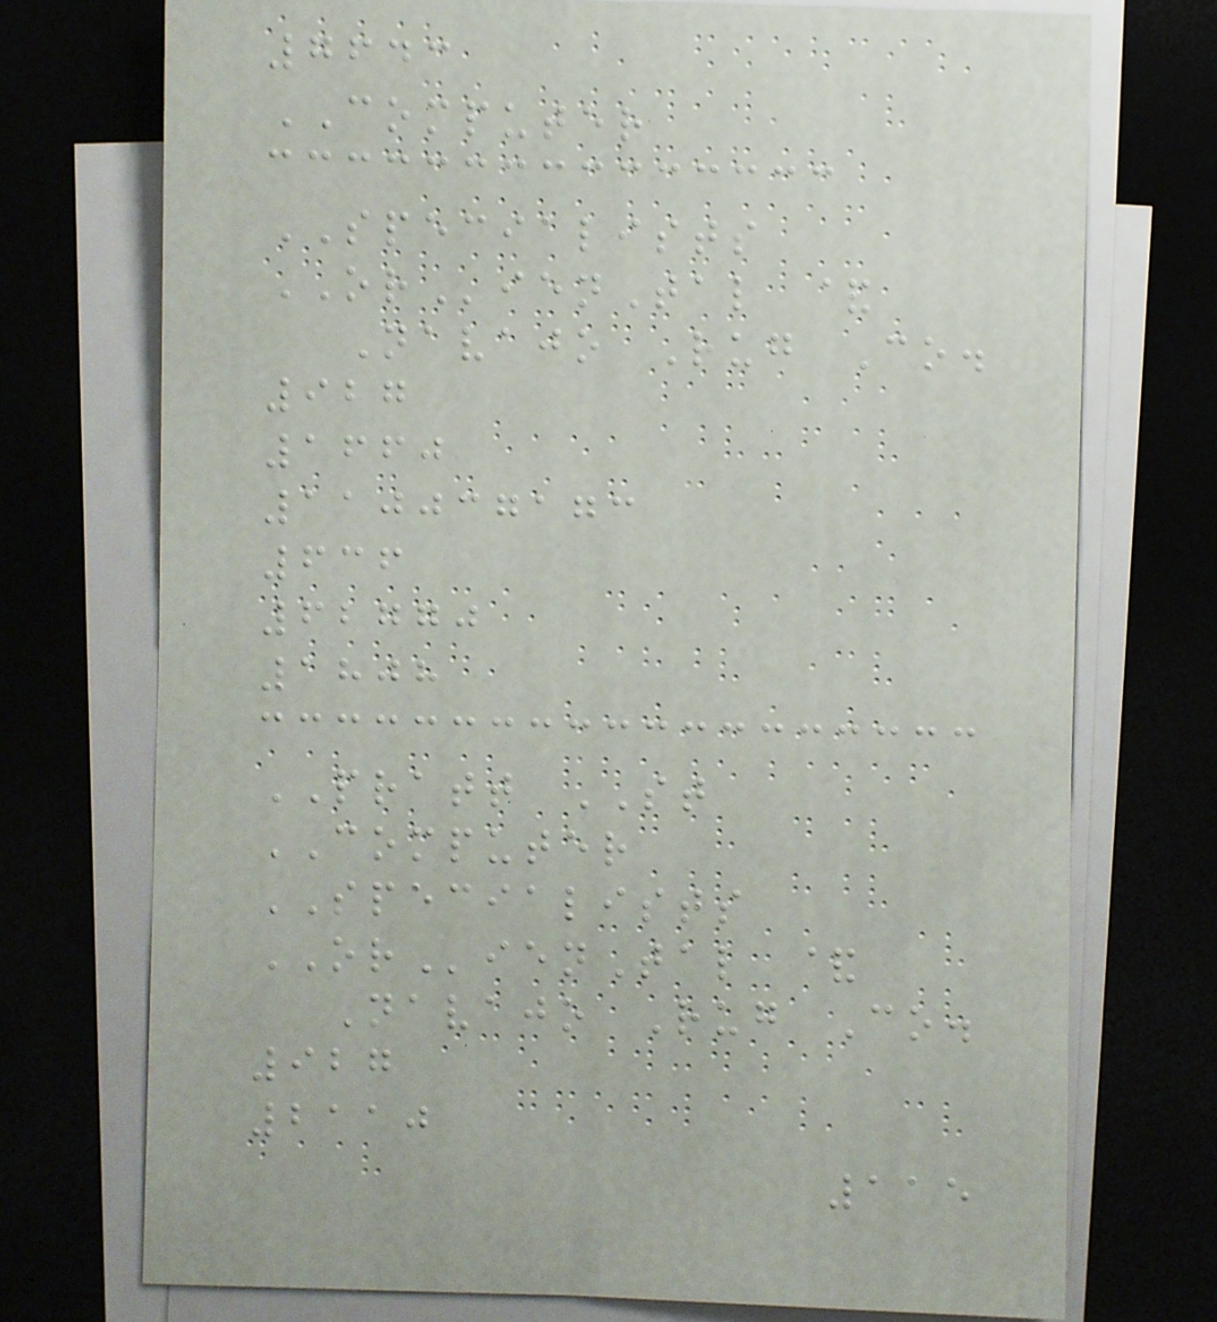7643
COMPUTER
SPECIALISTS
ORienTal &
Navajo Rug Co.
927
1660
110037173
636
62770
1808
PRATT ST
COMPUTER
SPECIALISTS
ORienTal &
Navajo Rug Co.
927
2110
115
